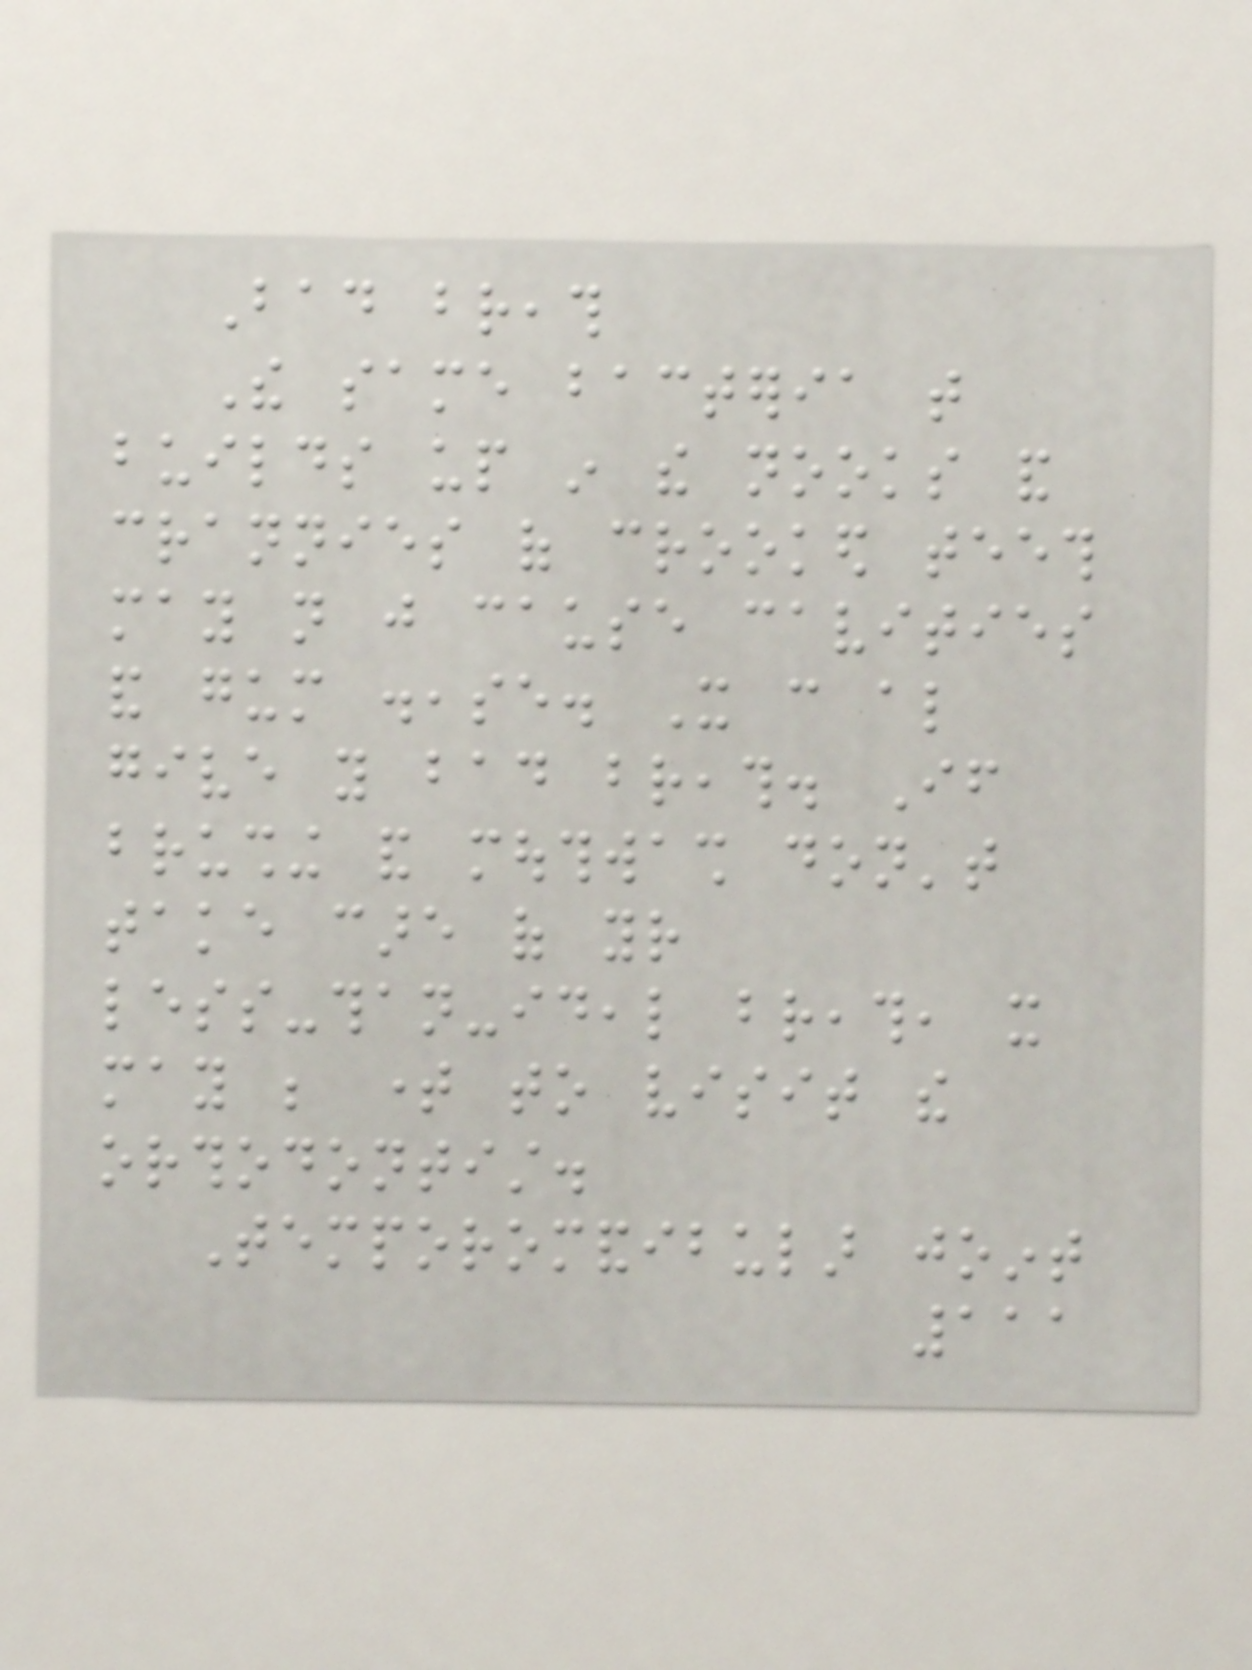Bad breath
The same bacteria that
builds up in the nooks and
crannies of crooked teeth
may not just cause cavities
and gum disease. It can also
give you bad breath. If
brushing and mouthwash don't
take care of your
less-than-ideal breath, it
may be time to visit the
orthodontist.
Temporomandibular joint
111
